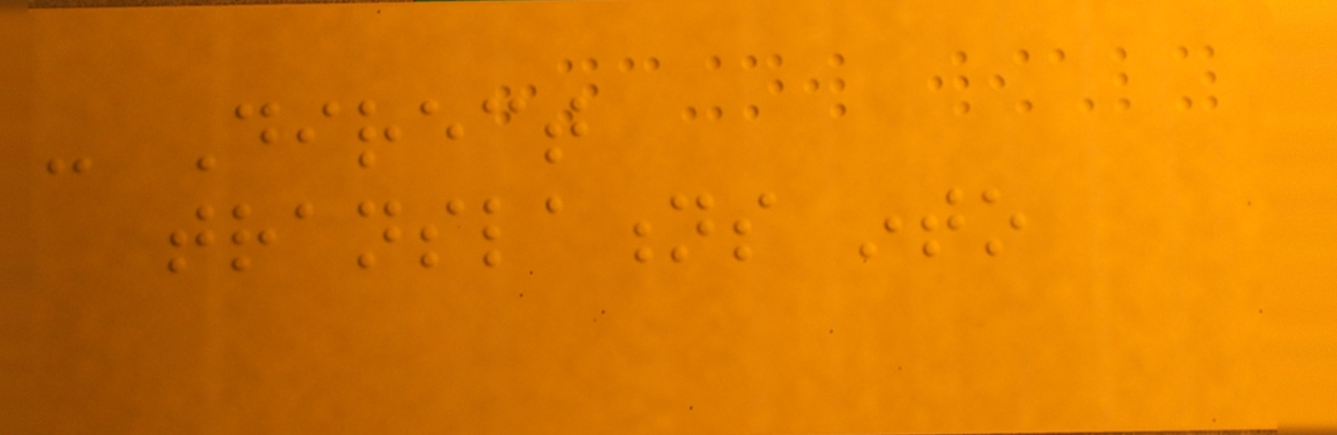- Direct
translations into
